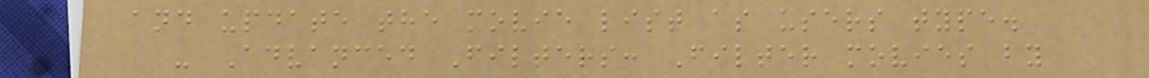and update the movie list as users type.
- Advanced Filters: Filter movies by
